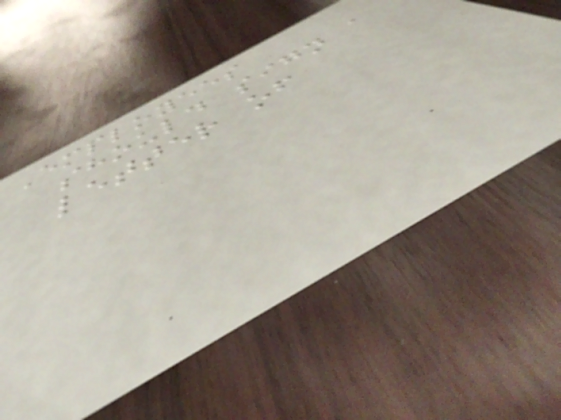Employees
should sign a
letter of
